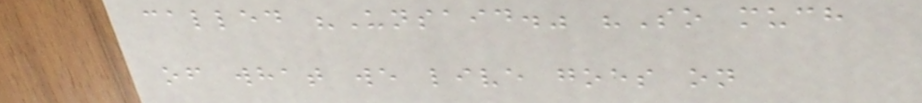called "Unsaid." "So much
of what we live goes on
